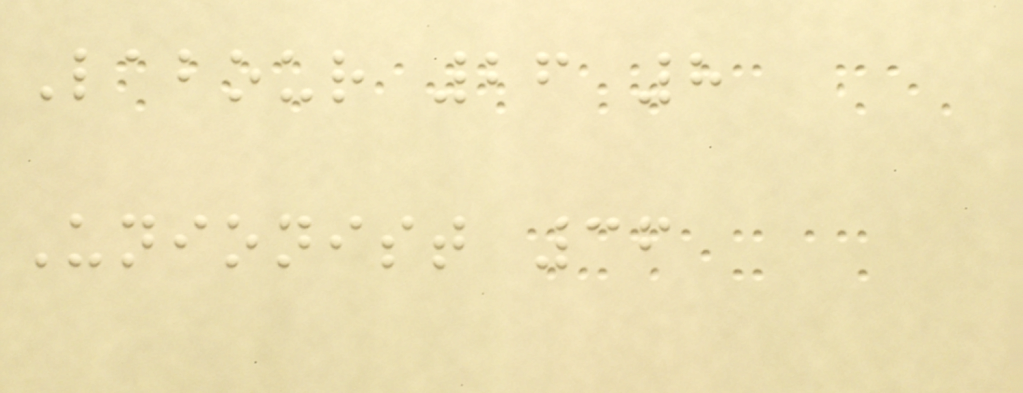Labour 26 8
Unionist 36
